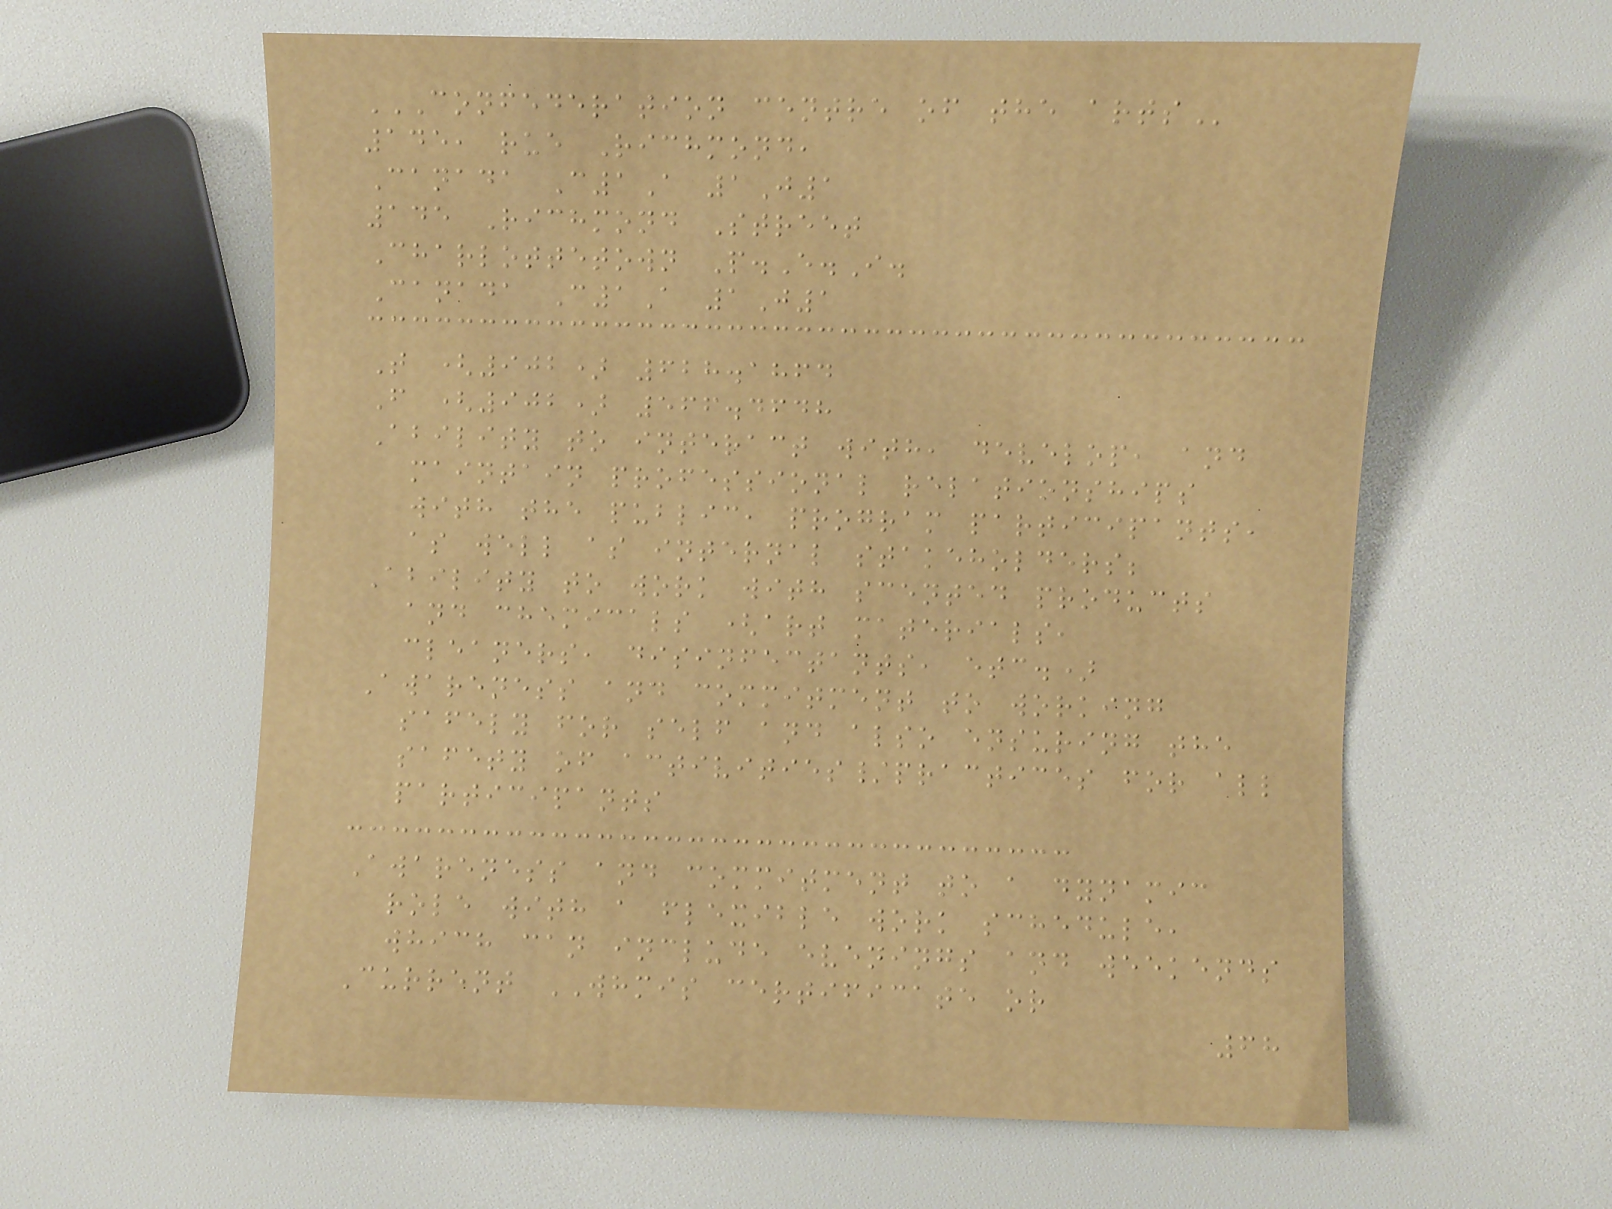CONFEDERATION CENTRE OF THE ARTS
145, rue Richmond,
Canada C1A 1J1
145 Richmond Street
Charlottetown P.E.I.
Canada C1A 1J1
T (902) 628.1864
F (902) 566.4648
Ability to interact with, develop, and
maintain professional relationships
with the public, program participants,
as well as internal stakeholders;
Ability to work with scented products
and chemicals (art materials,
cleaners, disinfectants, etc.)
Awareness and commitment to working
safely for self and also ensuring the
safety of activities/practices for all
participants
Awareness and commitment to a dynamic
role with a flexible work schedule,
which can include evenings and weekends
Current WHMIS certificate or
68
